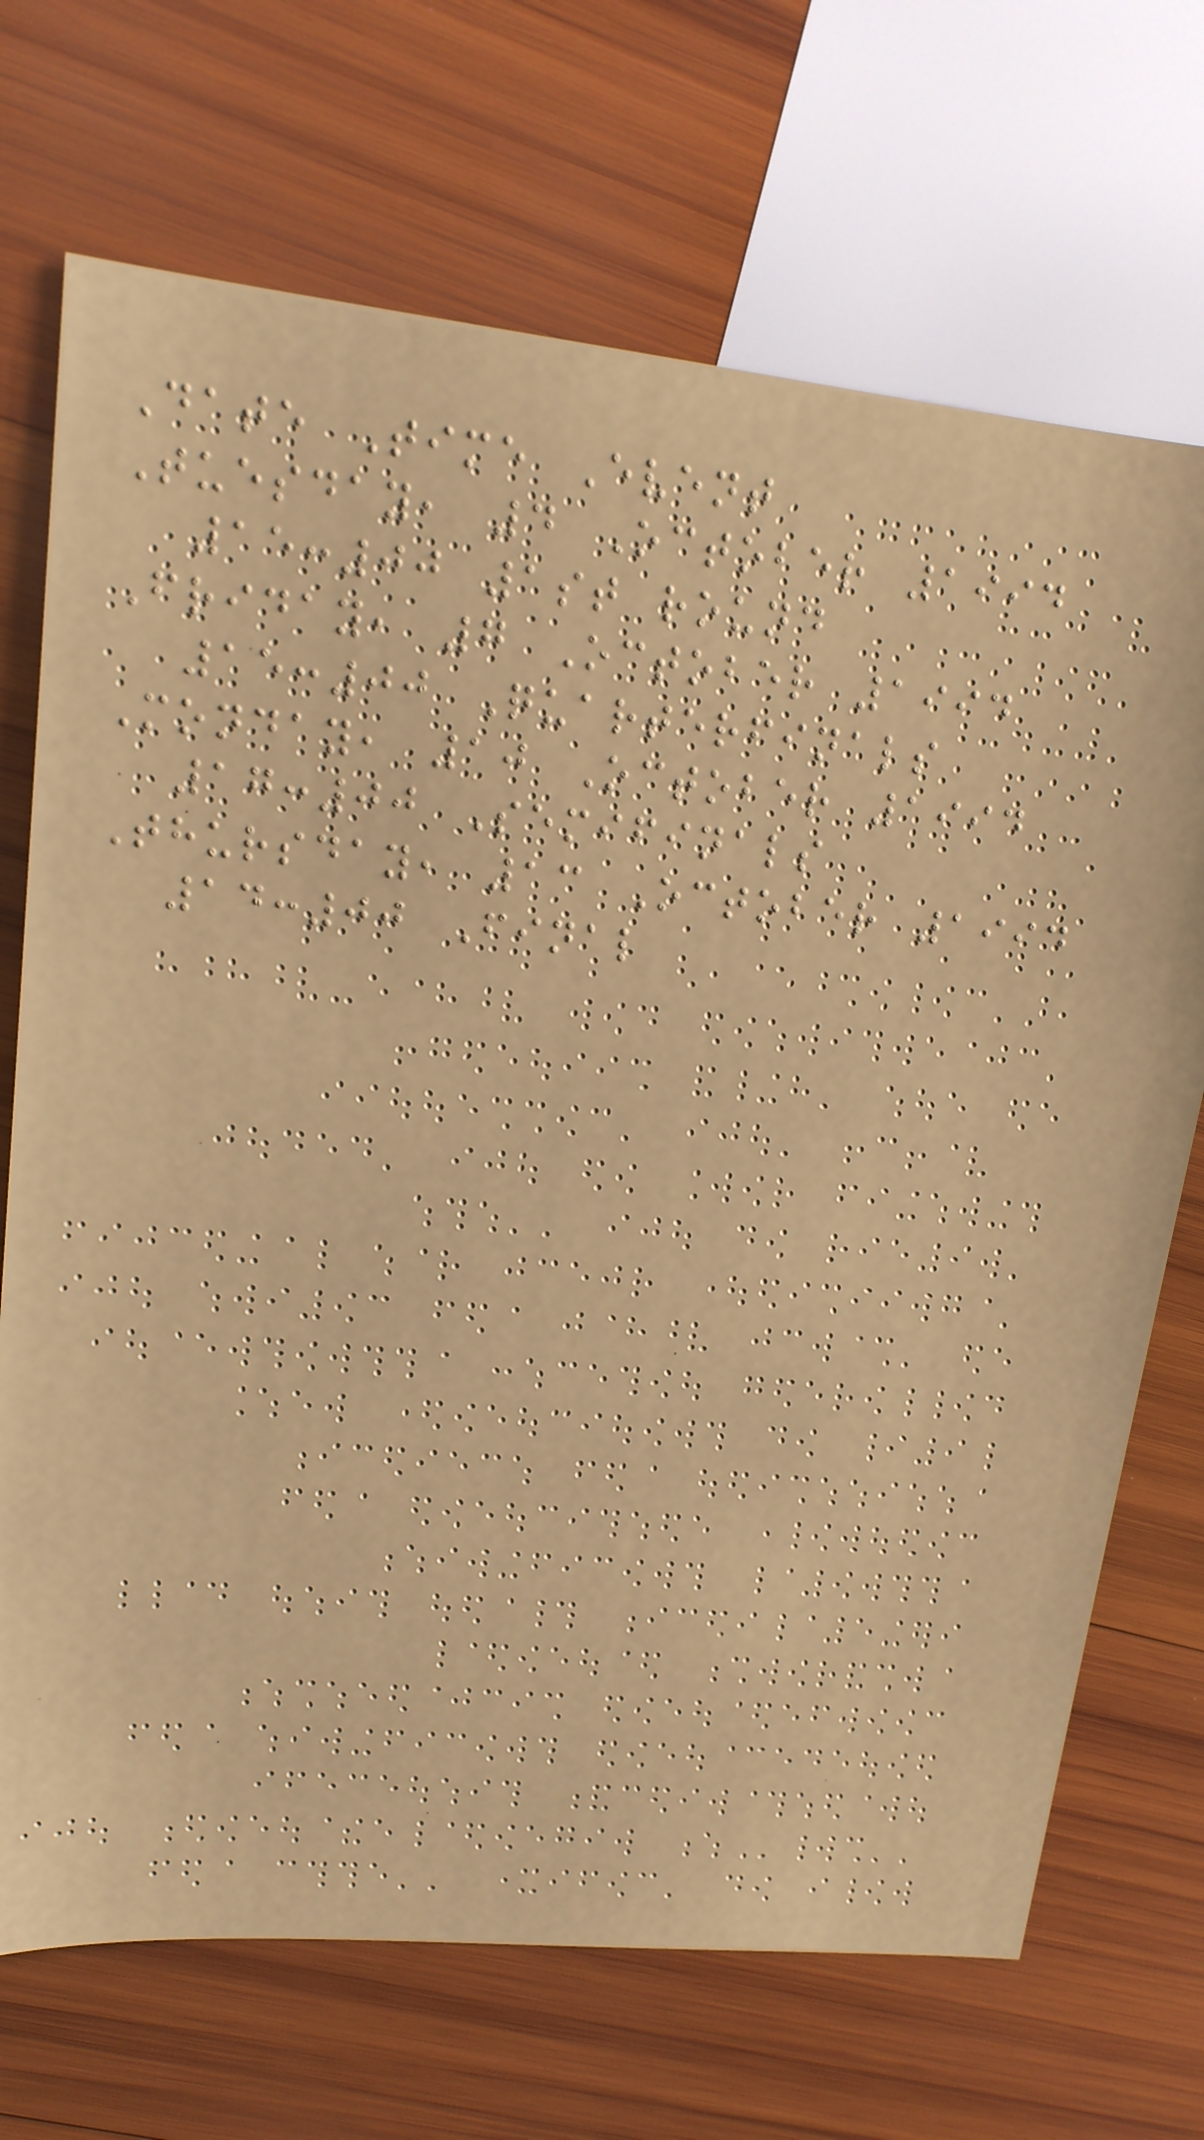Date Time Event
Tuesday, 4 October 1994
15:00 1st round
Friday, 7 October 1994
15:00 Quarterfinals
Monday, 10 October 1994
17:00 Semifinals
Thursday, 13 October 1994
14:00 Final
